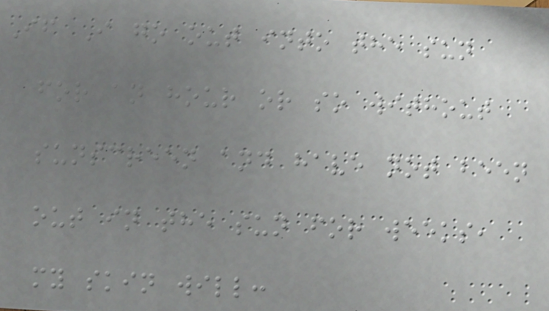If I go out into the sun
for an hour or so without
sunscreen and have not been
out in the sun for weeks,
my skin will:
